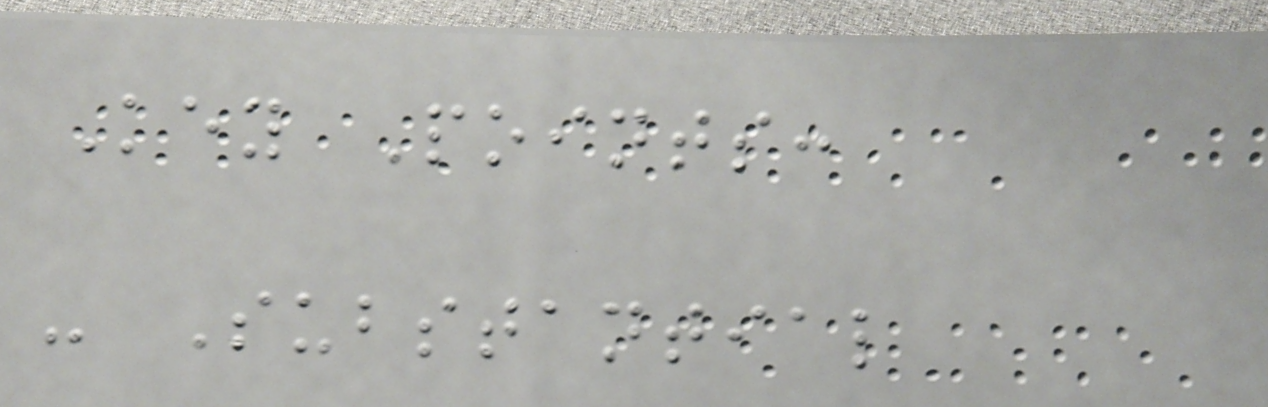Key Points:
- Substantial
